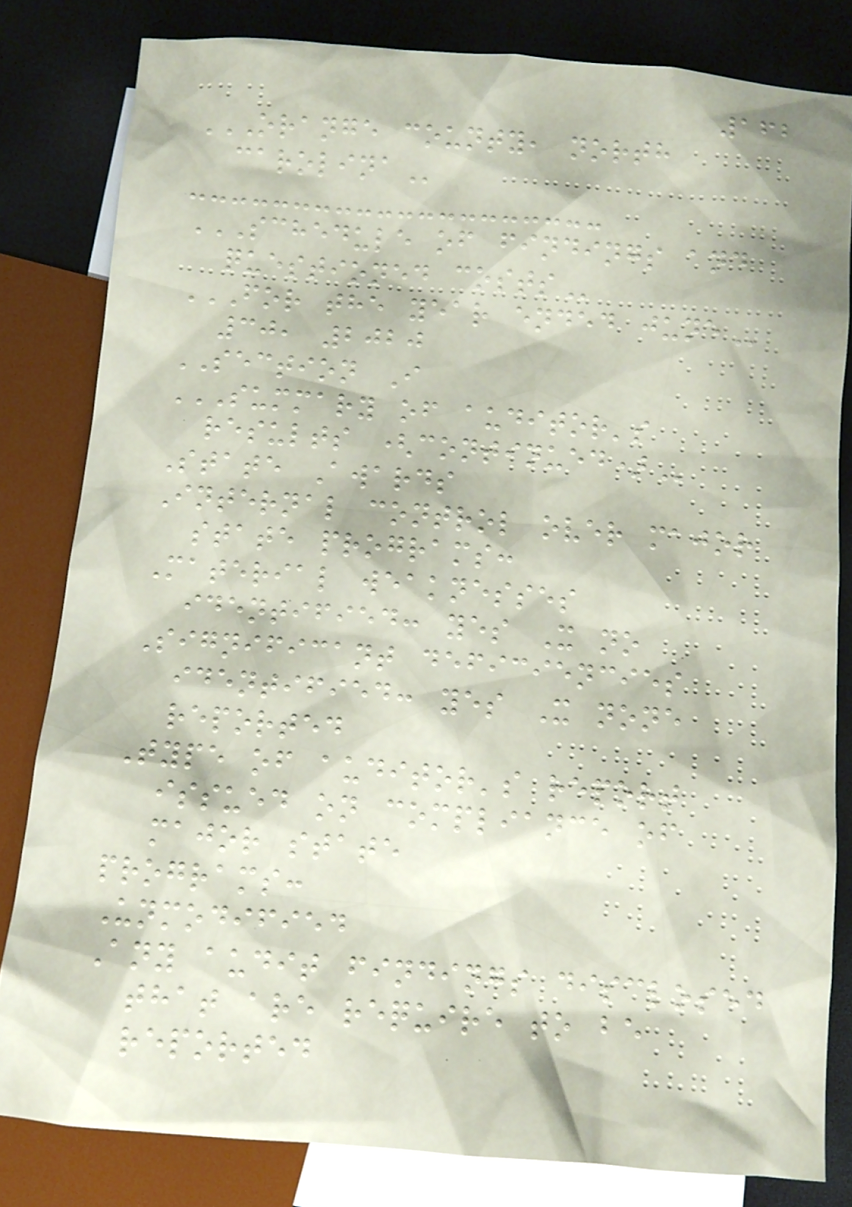162
ORANGE COUNTY, NORTH
CAROLINA
SCHEDULE OF FINDINGS AND
QUESTIONED COSTS
FOR THE YEAR ENDED JUNE
30, 2020
SECTION I
SUMMARY OF AUDITOR'S
RESULTS (CONTINUED)
State Awards
Internal control over major
state programs:
Material weaknesses
identified: yes X no
Significant deficiencies
identified: yes X none
reported
Type of auditor's report
issued on compliance of
major state
programs:
Unmodified
Any audit findings disclosed
that are require to be
reported
